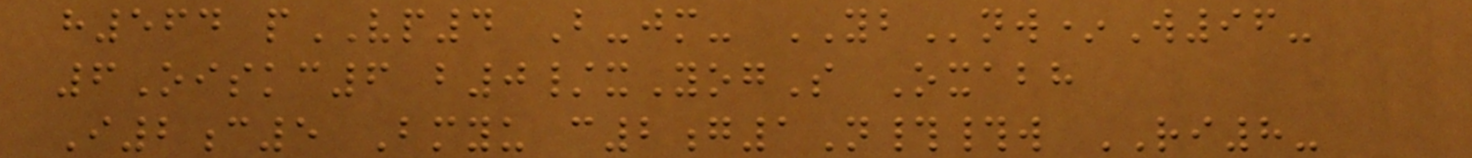h564 pVP4 B-jm- YBnw*W96-
6Oiskc6 b0/xYogS Oxabh
I2c5 Bmyu c2g1N##w RI8-
